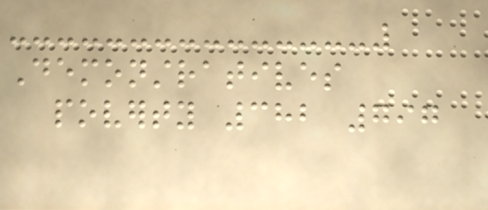Demonstratives
poverty 382 797
